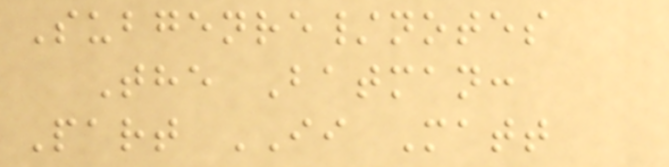Subgenre/notes
The Batman:
Part II Matt
